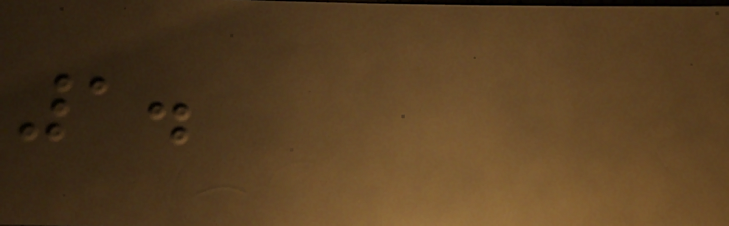1.
